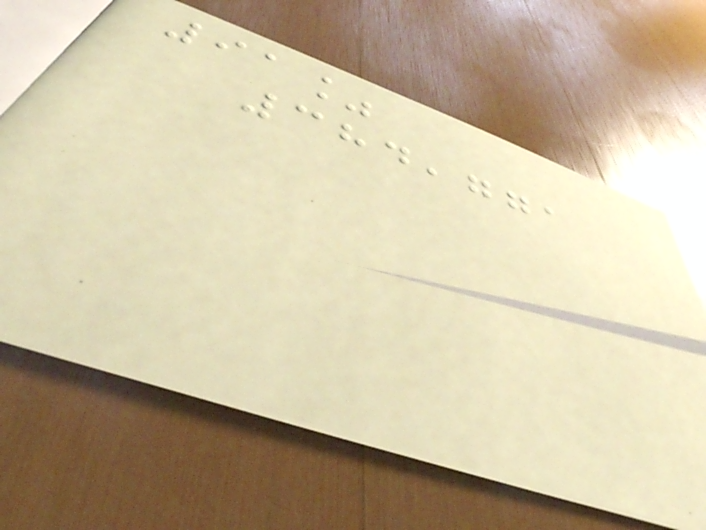91%
384,771
